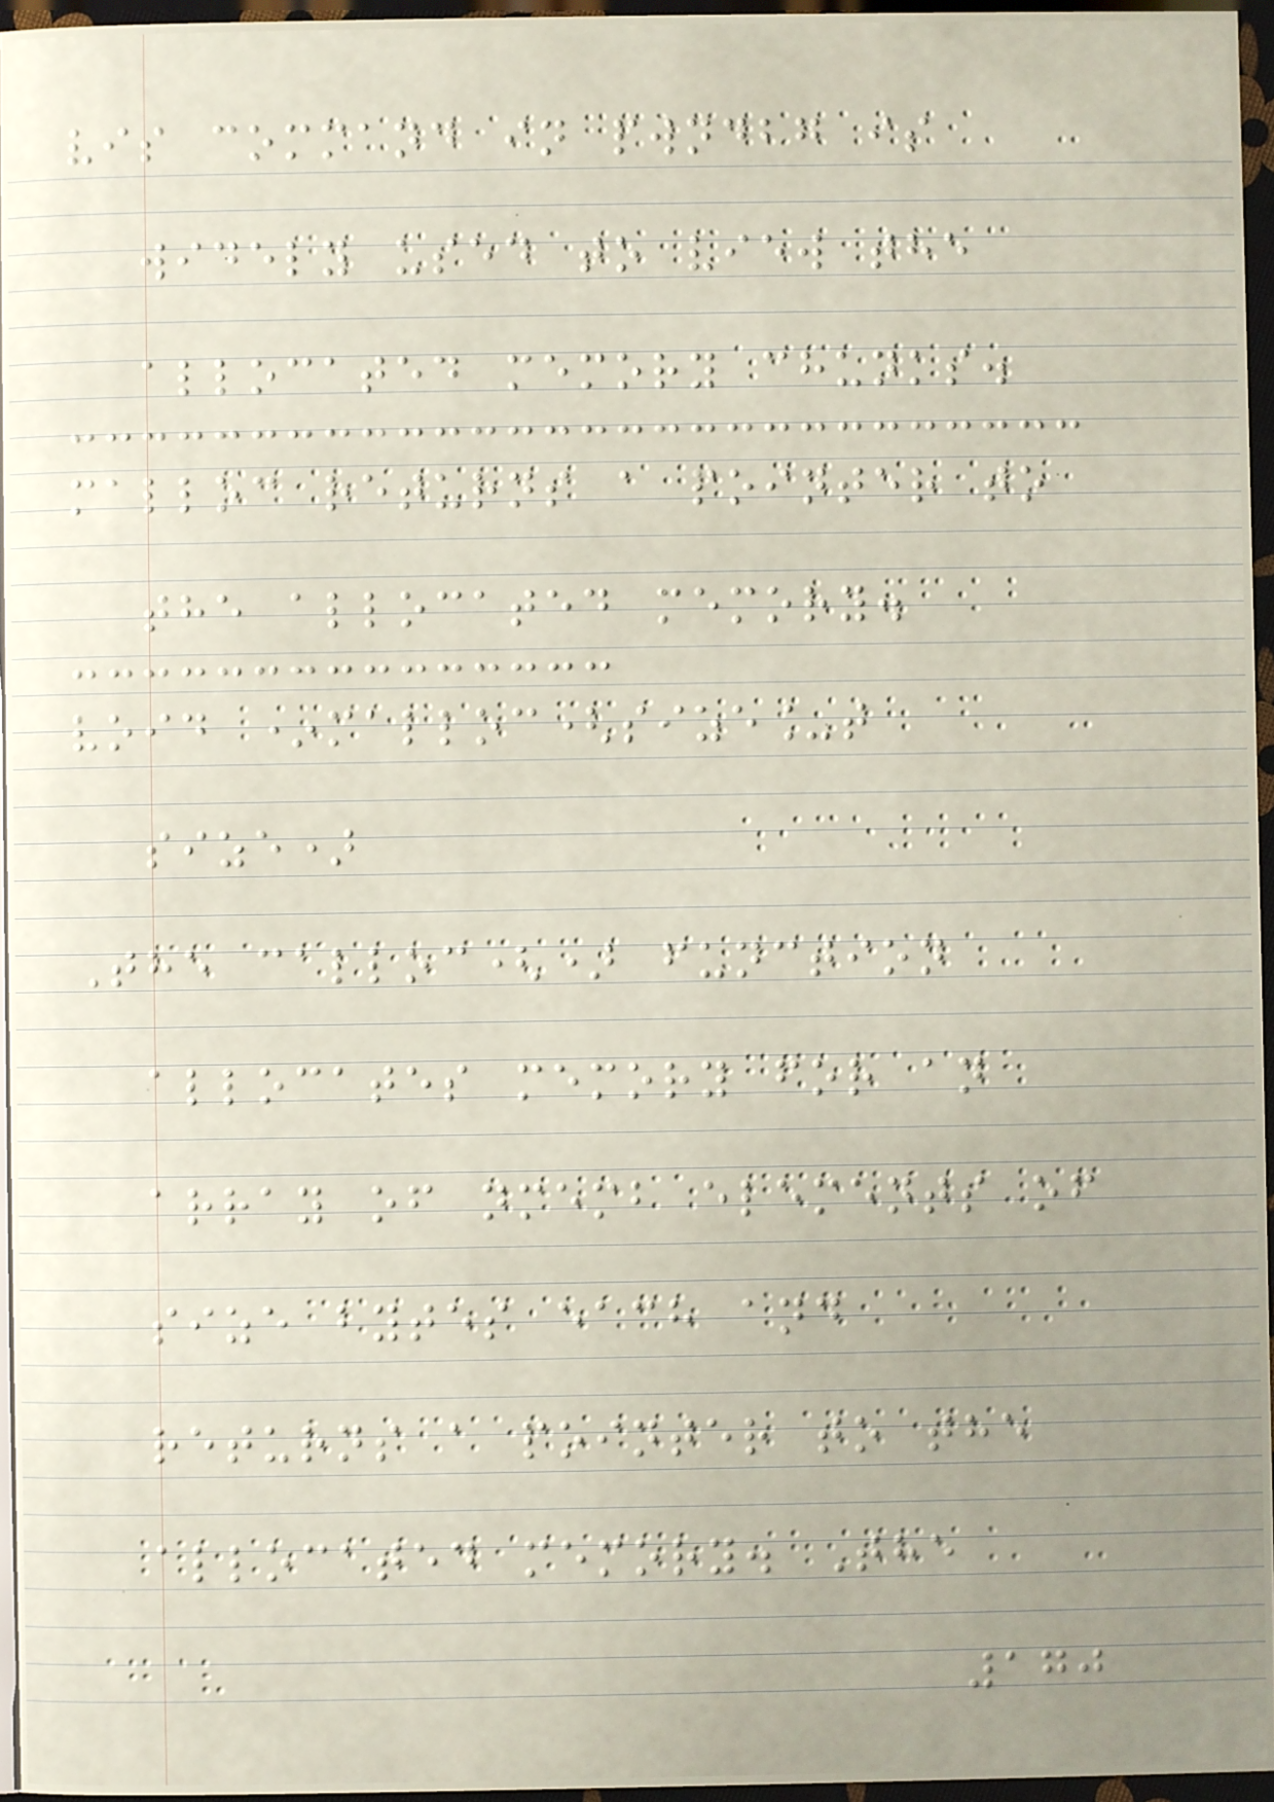vis command in pwndbg is
widely used to view the
allocated memory chunks.
malloc returns a pointer to
the allocated memory.
void *malloc(size_t
size)
The calloc() function
allocates memory for an
array of nmemb elements of
size bytes each and
returns a pointer to the
allocated memory. The
170
